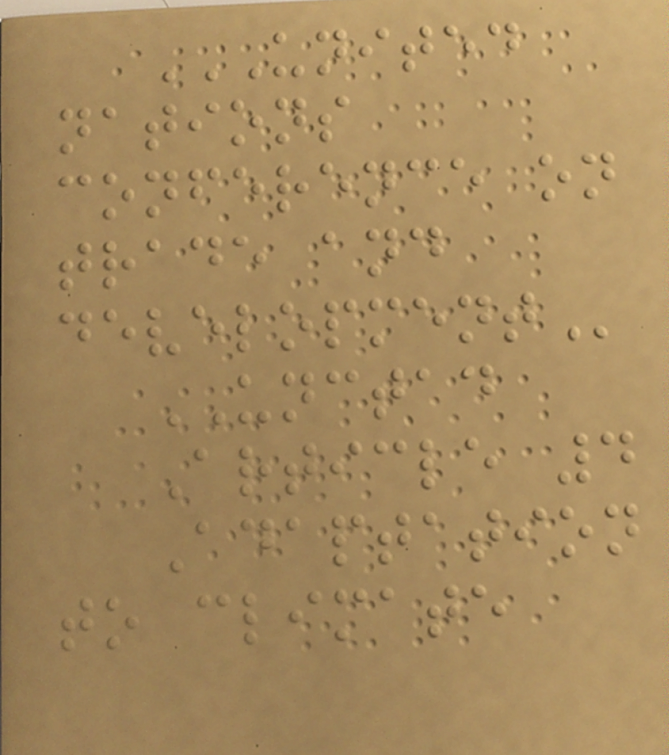UNITED
NATIONS
CONFERENCE ON
TRADE AND
DEVELOPMENT
UNCTAD
Article 4
Adaptation
to climate
